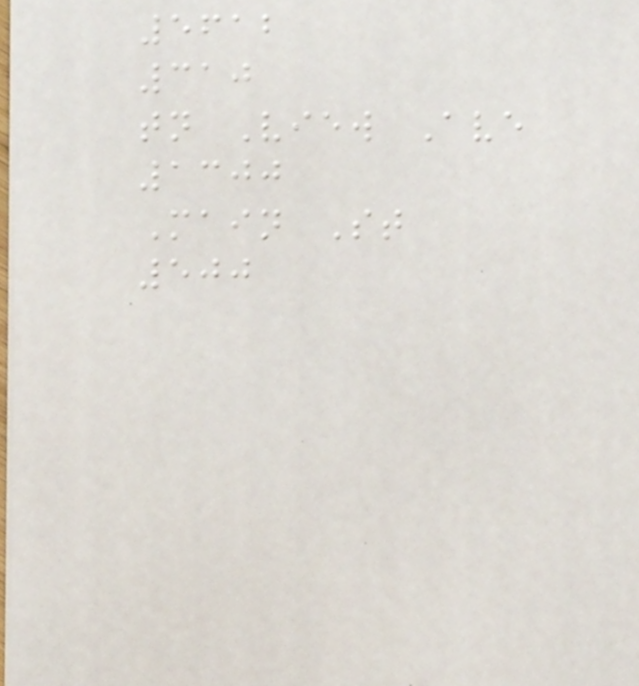5612
310
tn View Ave
1300
Main St
500
